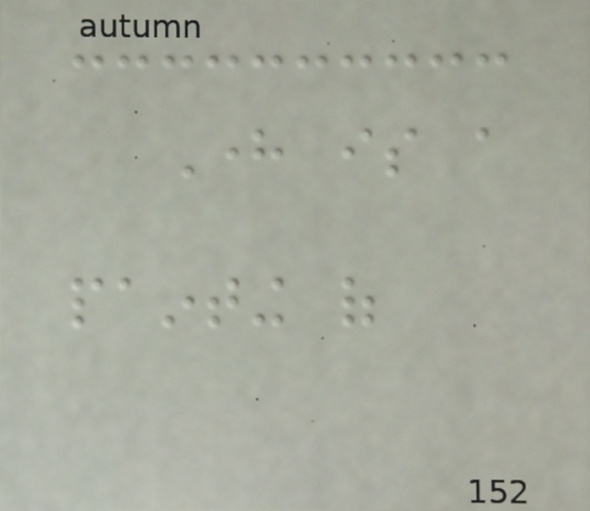Here is a
painting of
